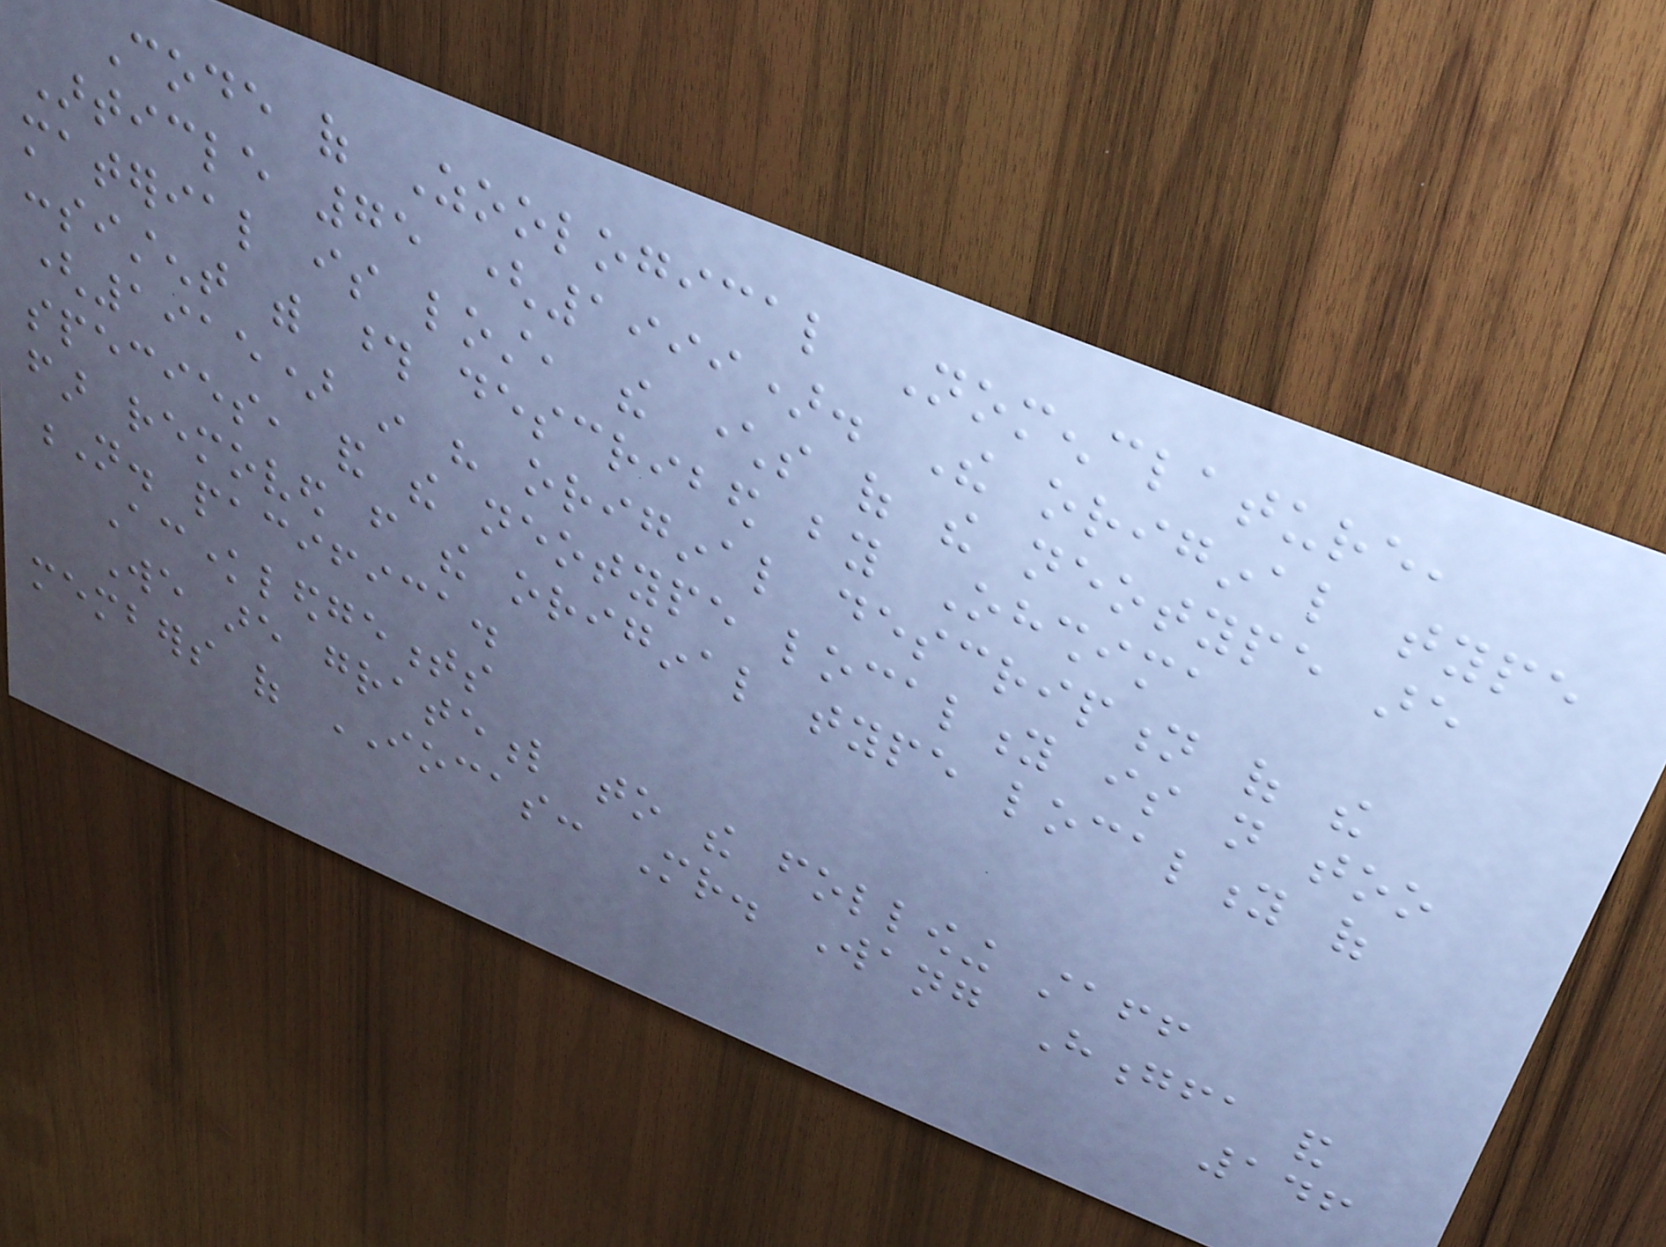Code of Zoological Nomenclature,
Article 75 (1999). The original type
material is lost, the characters of the neotype are
consistent with those described by Ohshima
(1915) in his original description of the
species, and the neotype locality is not too
far removed from the original type locality of
N. pacifica.
Acknowledgements
We are grateful to the following staff
members of IOCAS: Mr. Wang Hongfa and
146
